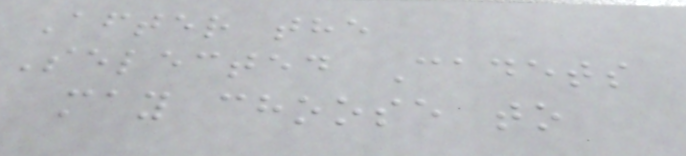After the
Selected Cadets
may choose to
